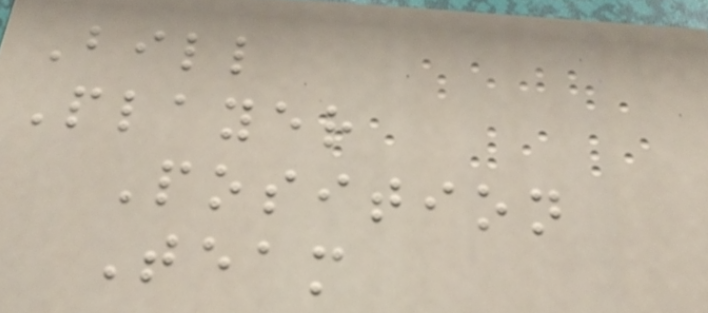Bill
Player
Position
Team
